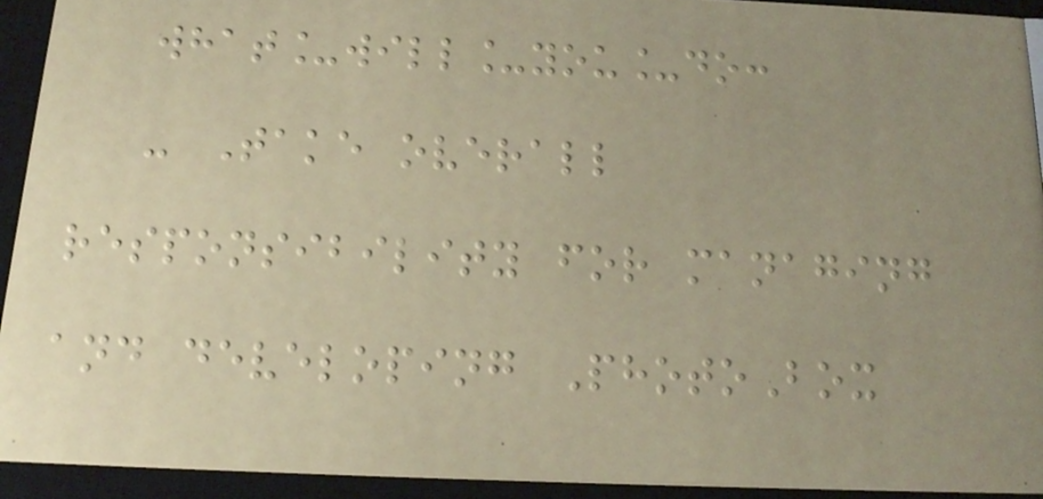what_will_you_do:
- Take overall
responsibility for managing
and developing PhotoBox
